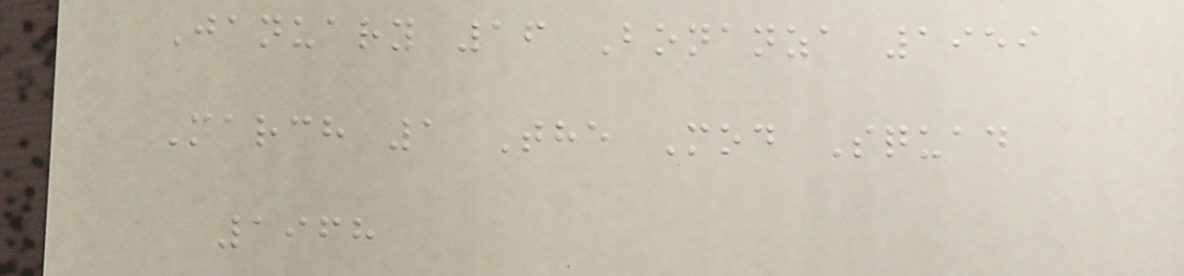January 16 Bonanza 1959
March 1 The Mod Squad
1968
